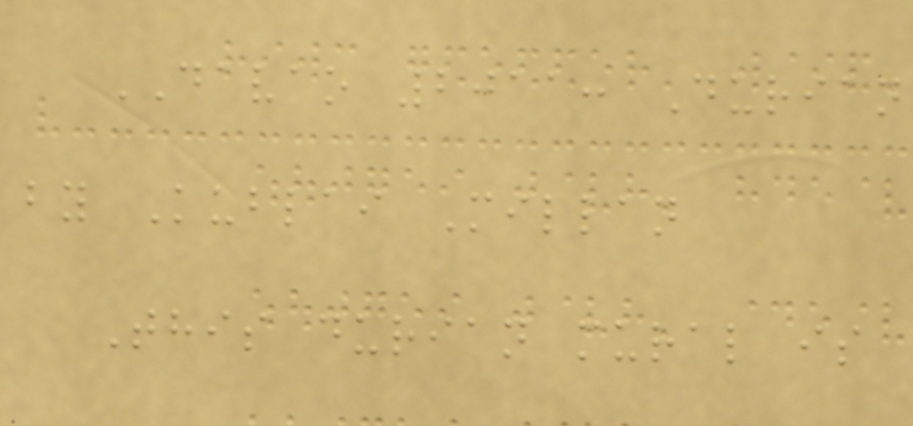DAVAO 2011: Durian
by Kublai Millan
This durian mural is
